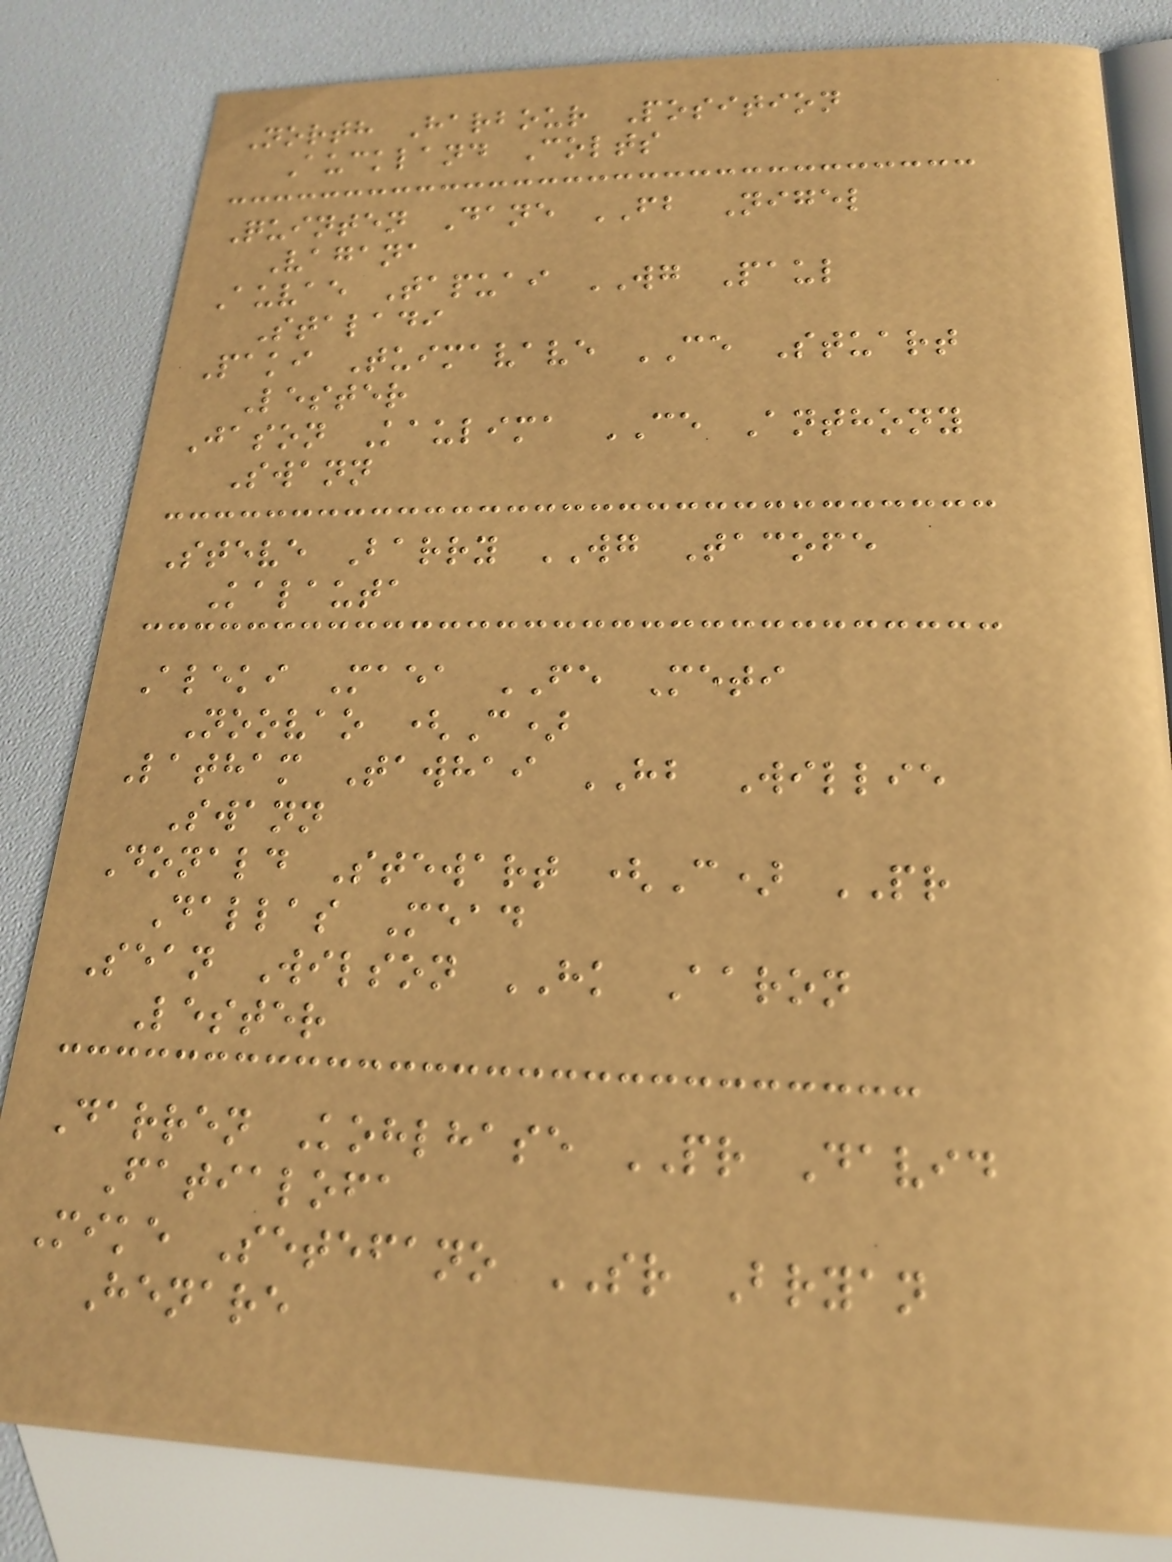North Harbour Position
Auckland Colts
Quinten Dane FB Nigel
Vagana
Auvae Tapuai WG Paul
Staladi
Paki Tuimavave CE Stuart
Lester
Jason Kaulima CE Anthony
Swann
Steve Barry WG Tacofe
Kalauta
Aleki Maea FE Meti
Noovao (C)
Latham Tawhai HB Willie
Swann
Donald Stewart (C) PR
Dallas Mead
Sean Wilson HK Aaron
Lester
Darren Kohlhase PR David
Fatialofa
Mike Setefano SR Bryan
Henare
